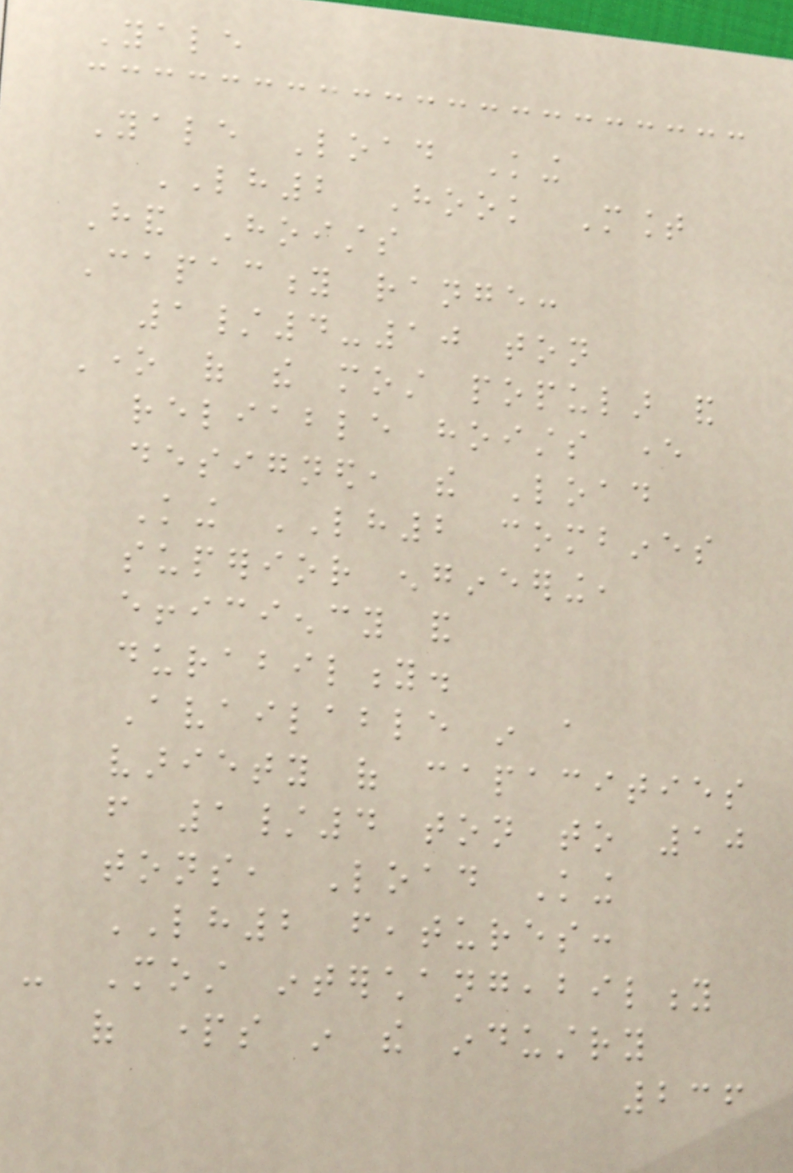Yale
Yale Load King
LH2 Hook Mount
Hand Hoists
Capacity range:
1/4-10 ton
One of the most popular and
reliable hoists ever
designed, the Load
King LH2 combines
superior engineering,
efficiency and
durability.
Available in a
variety of capacities
from 1/4 ton to 10
tons, Load King
LH2 features:
- Most interchangeability
of parts in the industry
236
